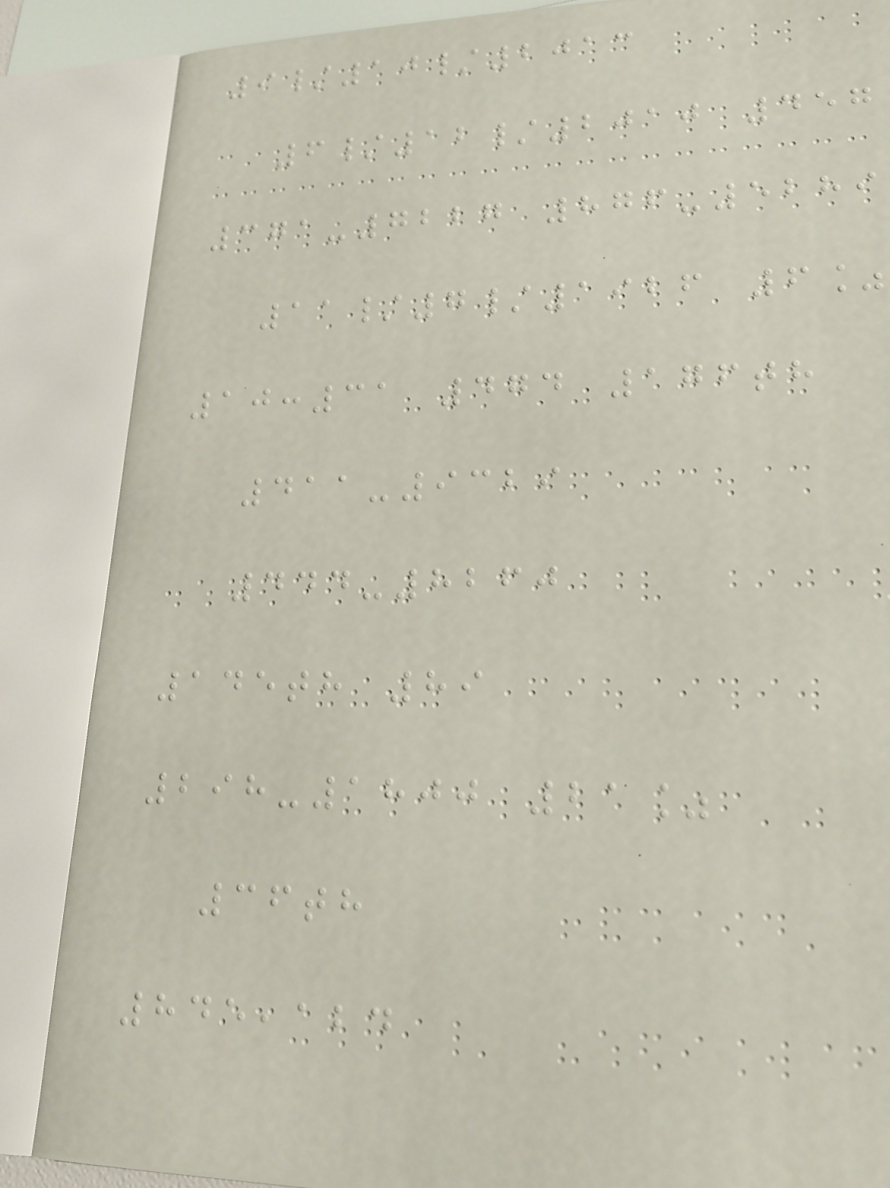9/10/2013
6/12/2010 457
371-7227 876-5289
11/7/1926 6%
10:31 474 176th
411-9329
444-8260
145th 89
298-1800 21%
36th
845,124
